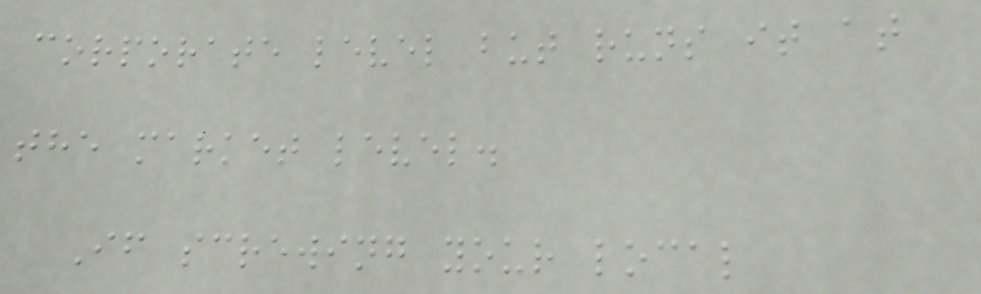corporate level but runs it at
the market level.
If screwing your local
